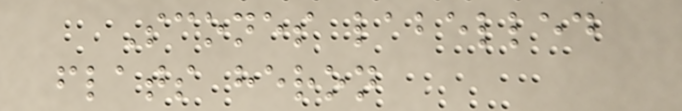Scones labelled
flats heron
